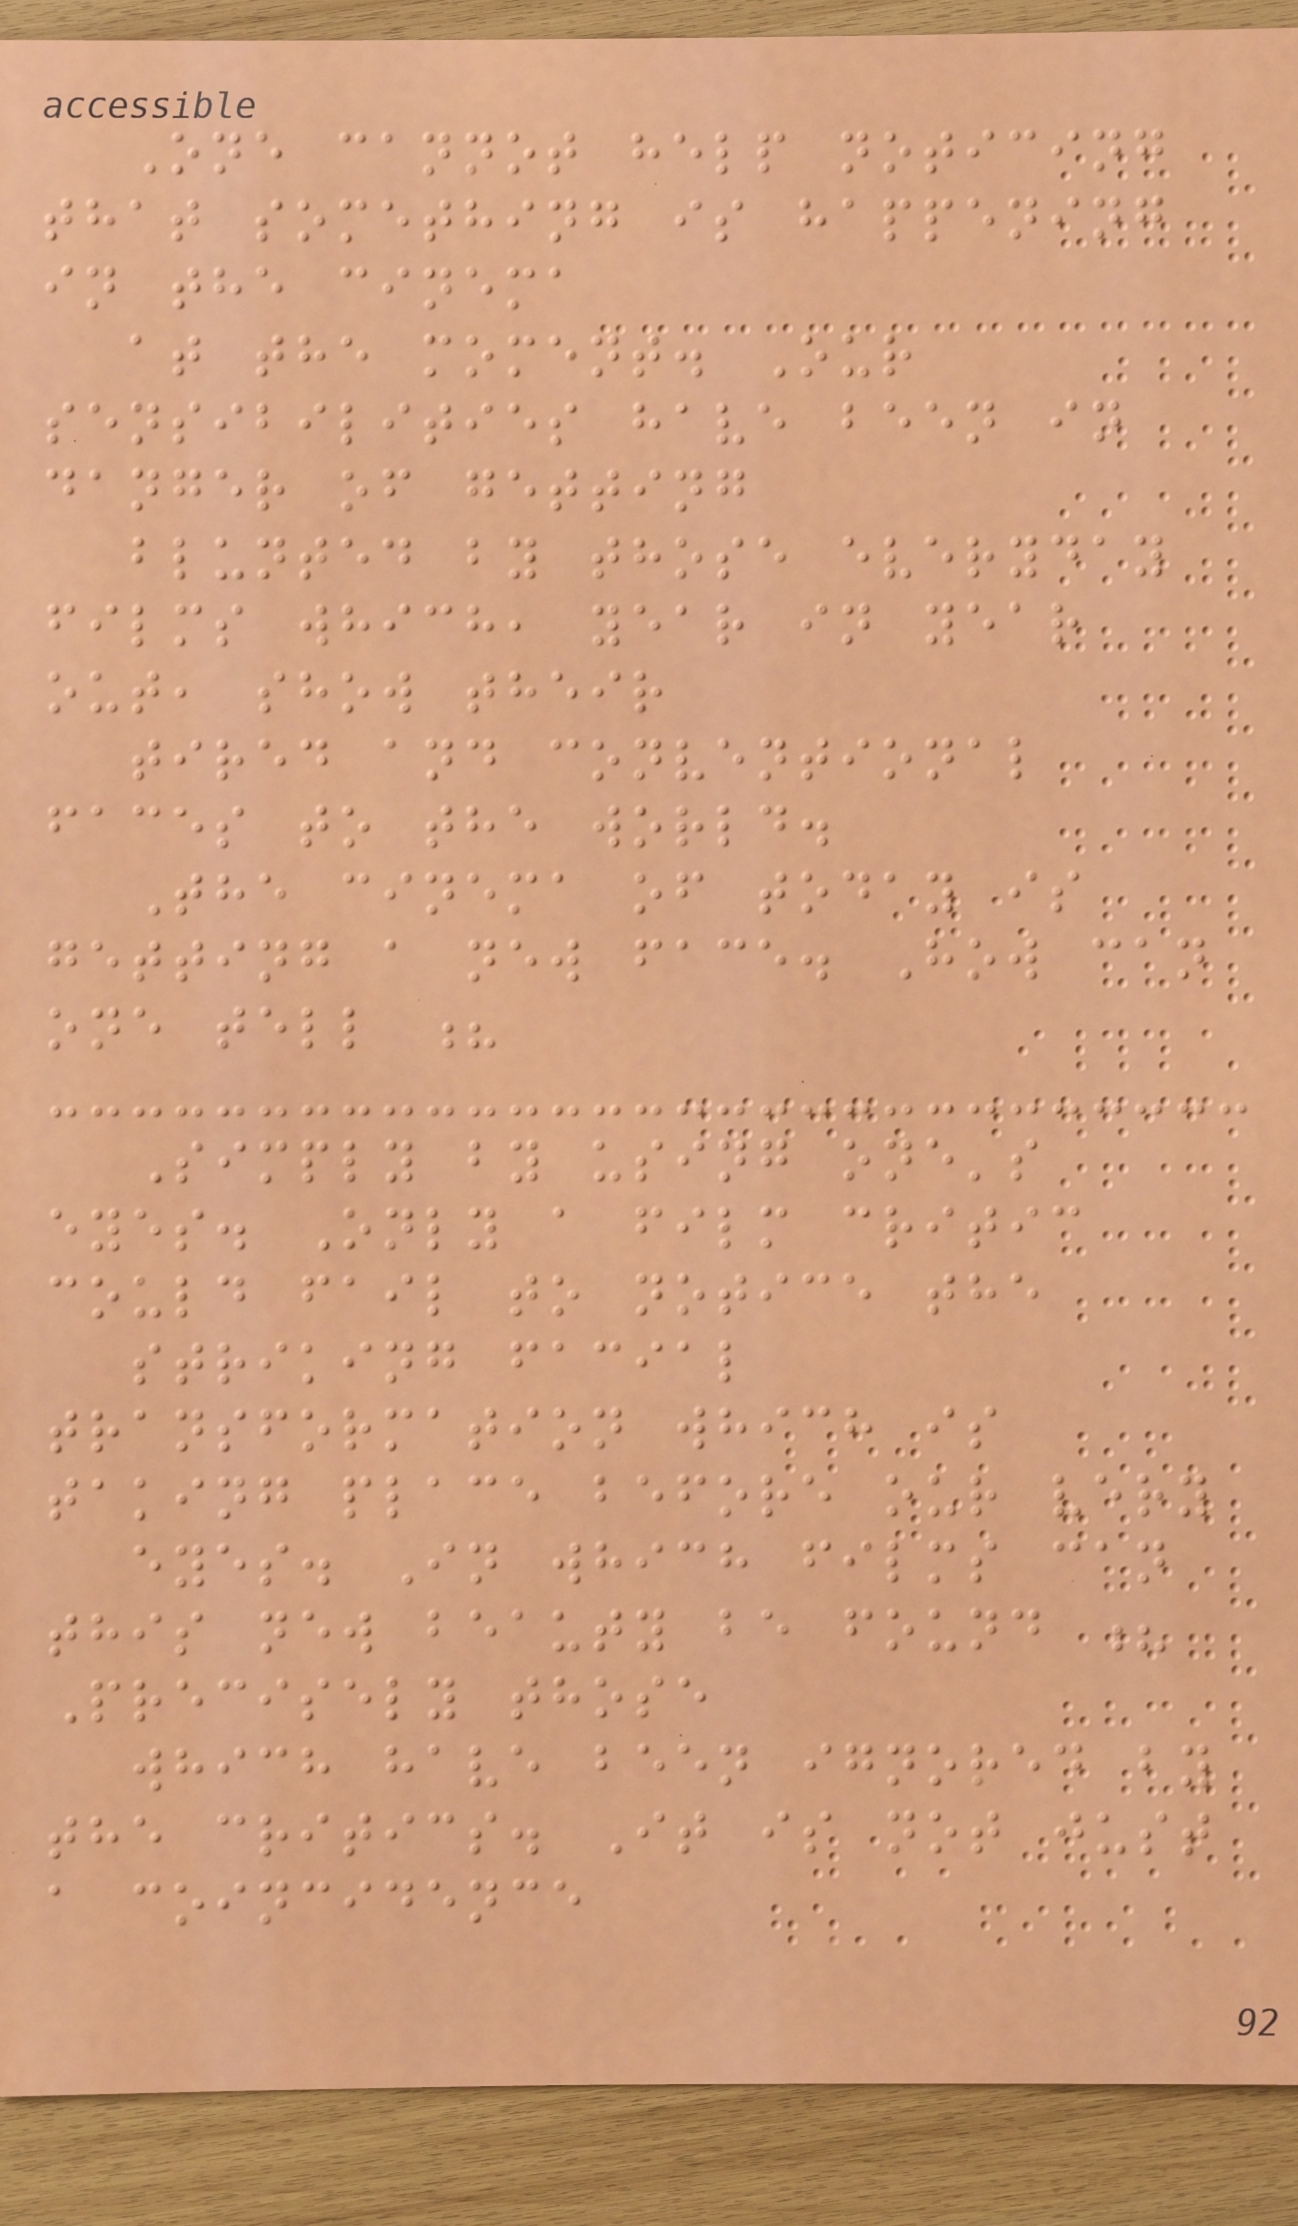One cannot help noticing
that something is happening
in the cinema
at the moment. Our
sensibilities have been in
danger of getting
blunted by those everyday
films which, year in year
out, show their
tired and conventional
faces to the world.
The cinema of today is
getting a new face. How can
one tell ?
Simply by using one's
eyes. Only a film critic
could fail to notice the
striking facial
transformation which is
taking place before our very
eyes. In which films can
this new beauty be found ?
Precisely those
which have been ignored by
the critics. It is not just
a coincidence
